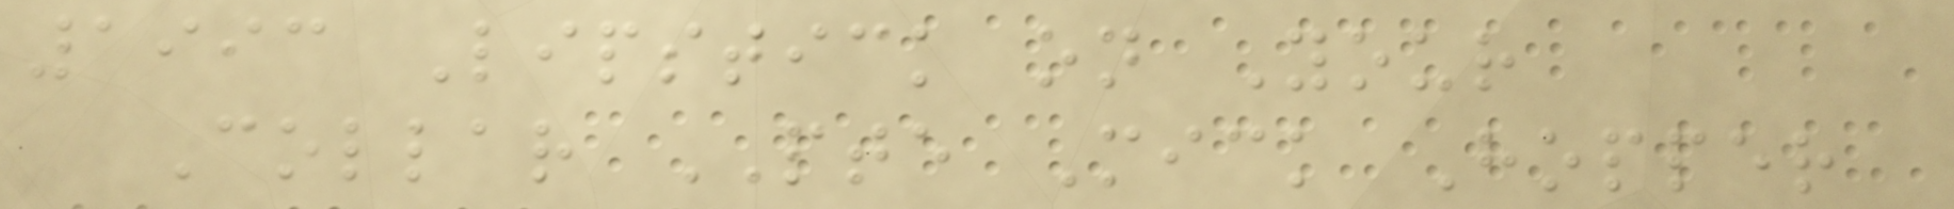1993 Lipstick on Your
Collar PTE Mick Hopper
